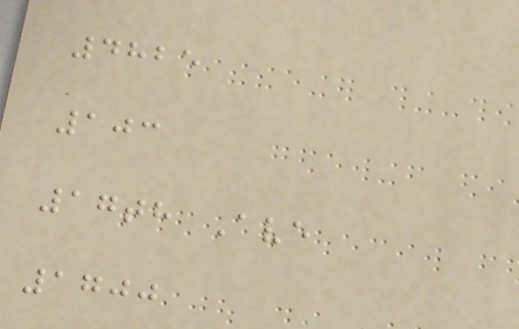4825
103
17th Ave
1700
